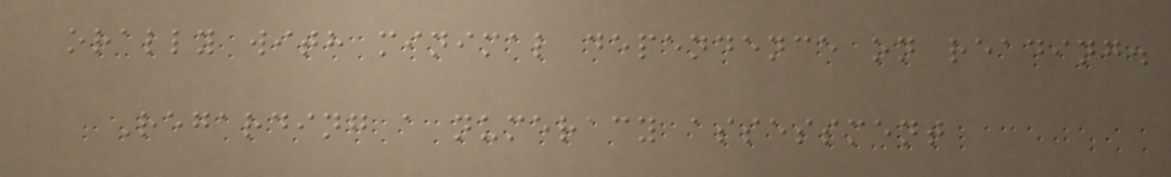orally with minimal dependence on reading.
Regarding a numeracy assessment
